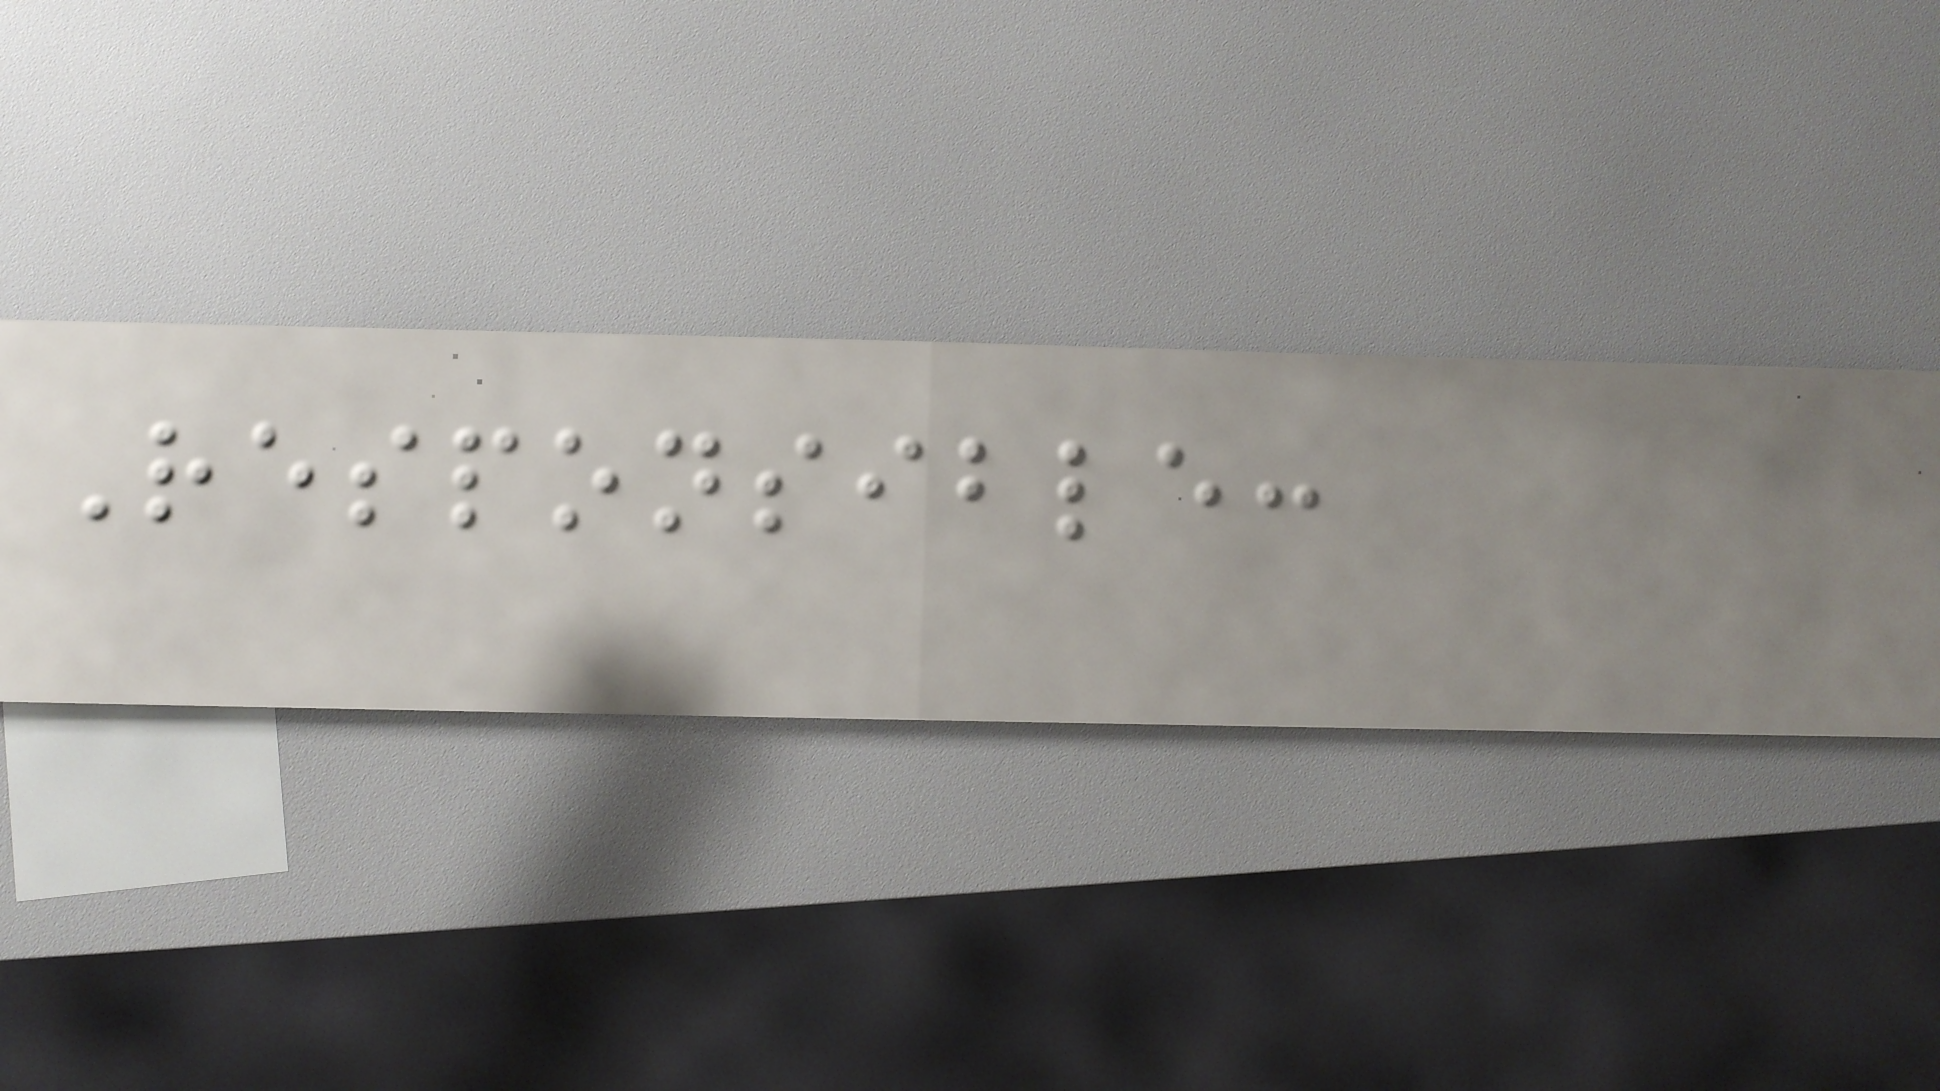Responsible:
